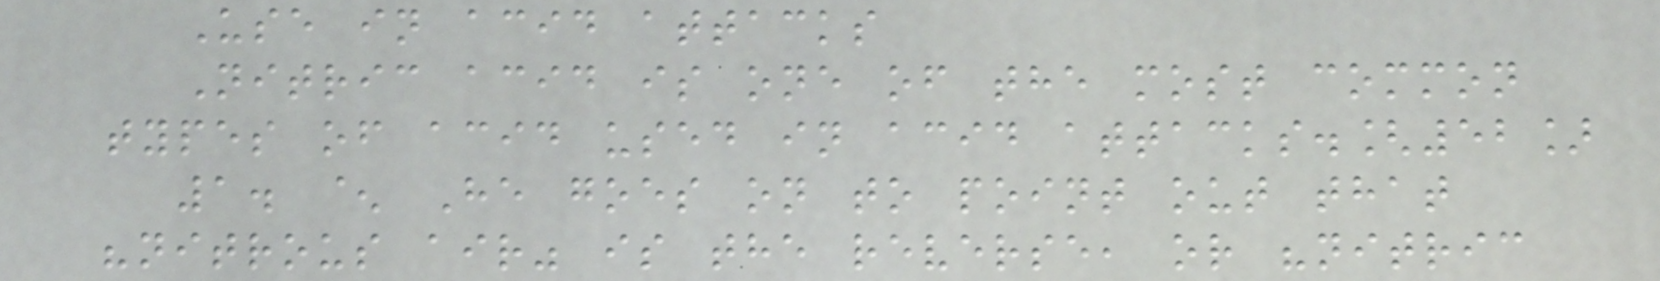Use in acid attacks
Nitric acid is one of the most common
types of acid used in acid attacks.[52]
1. ^ He goes on to point out that
"nitrous air" is the reverse, or "nitric
